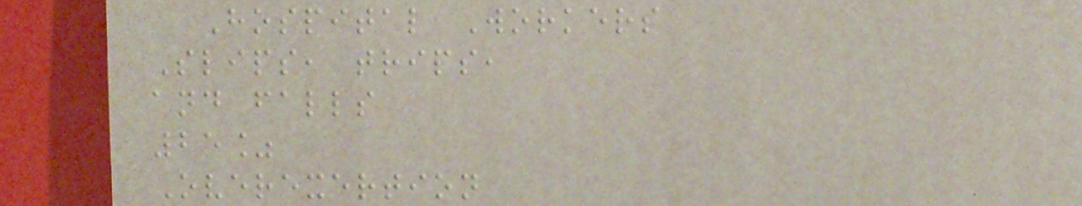Hospital Workers
Slips, trips,
and falls
25%
Overexertion
